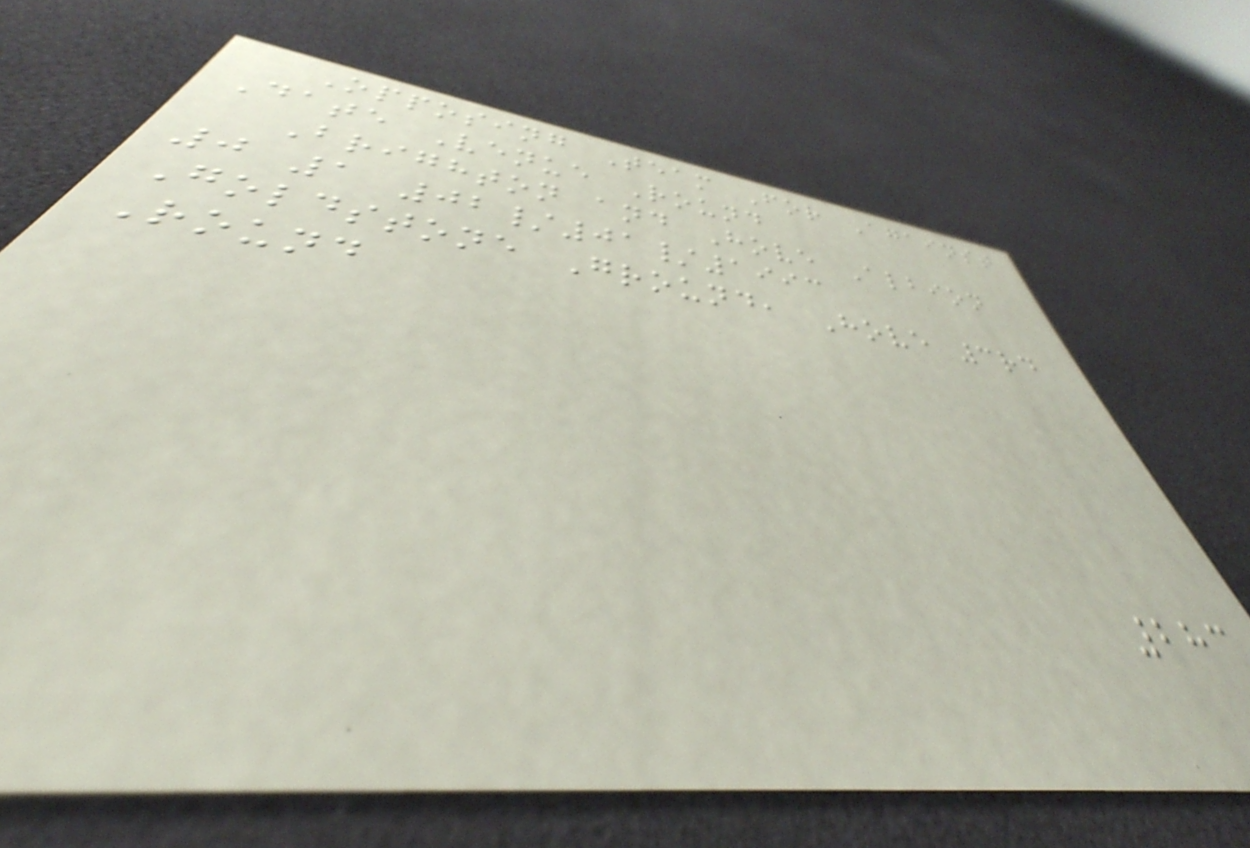Opposing Team For Against
Date Venue Round
Brighton and Hove Albion
0 1 02/01/1993
Goldstone Ground, Hove 3rd
Round
283
